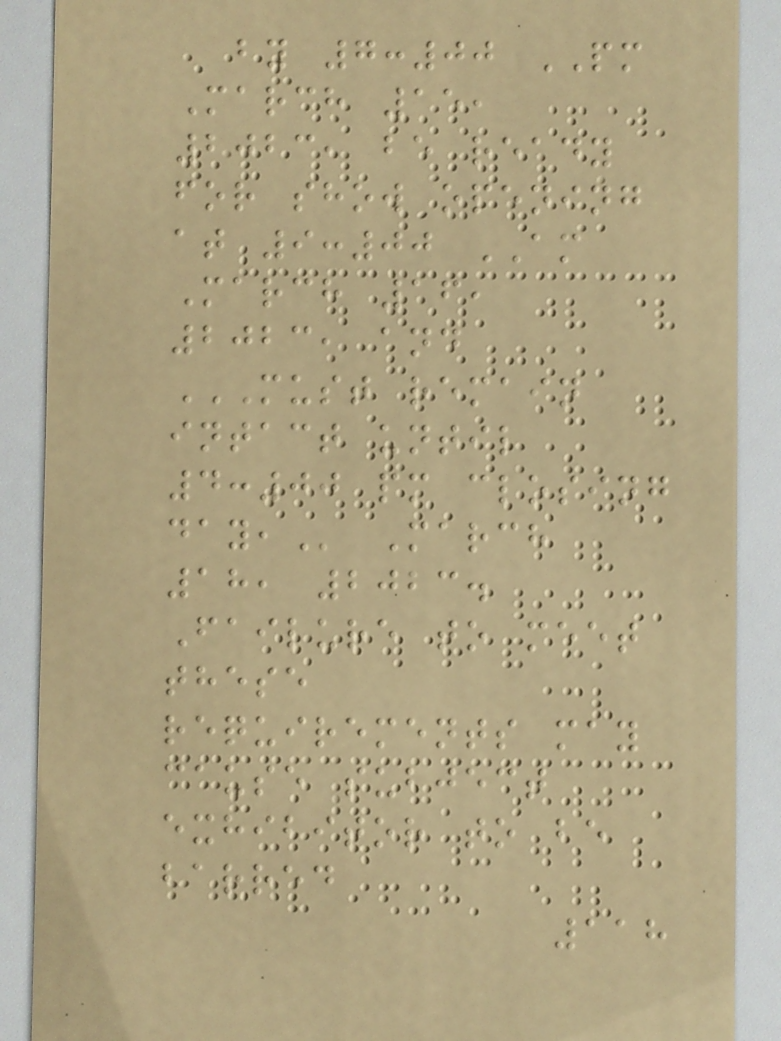by 7:00 PM
March 15,
2023, be ready
for show opening
at 9:00 AM
March 16,
2023, and
MUST REMAIN
INTACT UNTIL
4:00 PM CLOSING
DAY, March
18, 2023.
Failure to meet
these
requirements may
cause subject
exhibitor to be
barred
118
